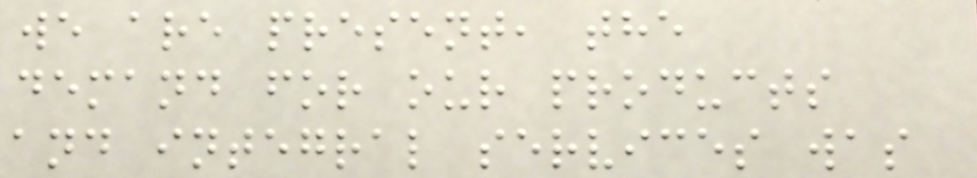we are present, the
demand for our products
and integral services was
